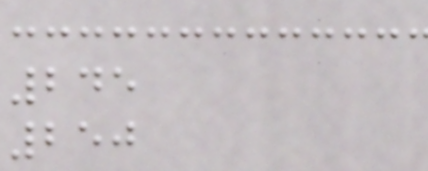245
250
